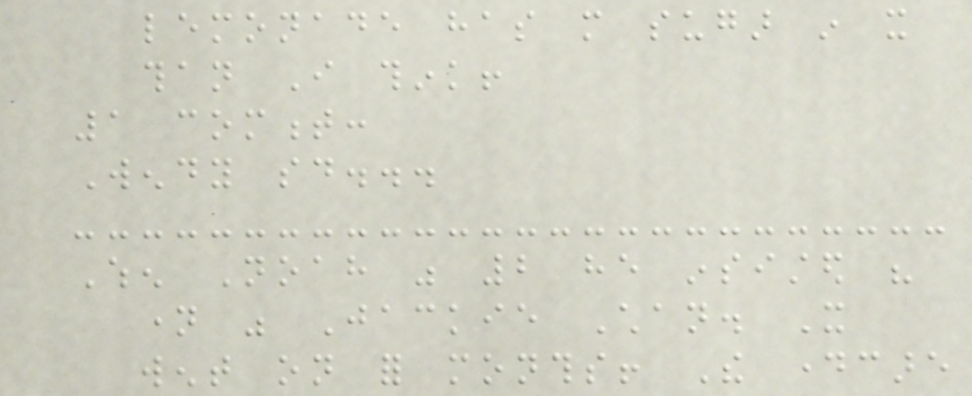lemonade has more sugar in it
than I think!
1 comment:
Wendy said...
When Noah was 2 he insisted his
name was Jackie Chan. It
went on for months! The daycare
